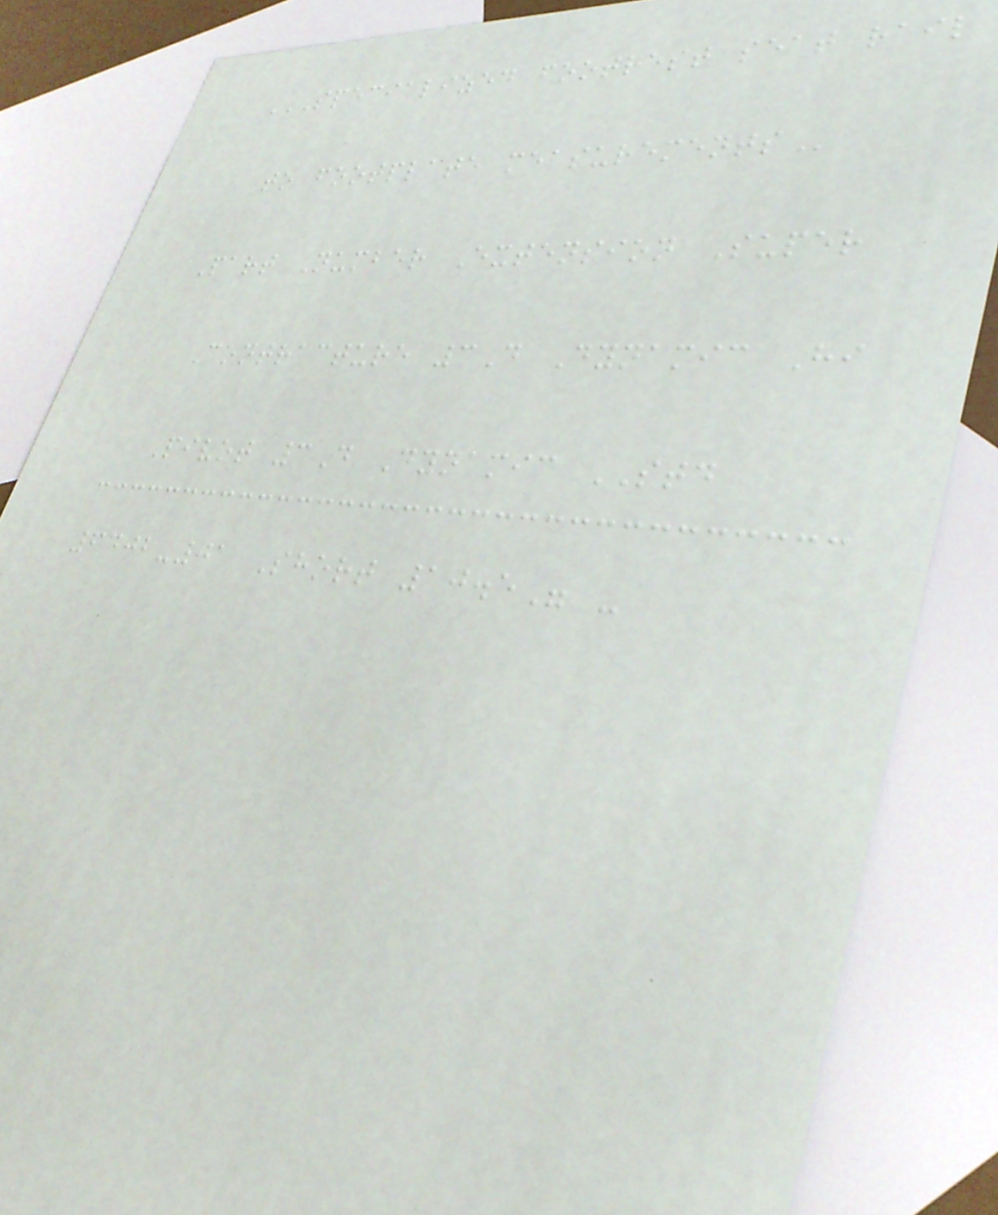SPECIALIZED FOOTREST SEAT RAIL
TO FOOTPLATE MEASUREMENTS
Part Number Extension Super
Contracture 3D Dynamic Hi
Pivot 3D Dynamic STD
6402-01 Short 10.5" -
